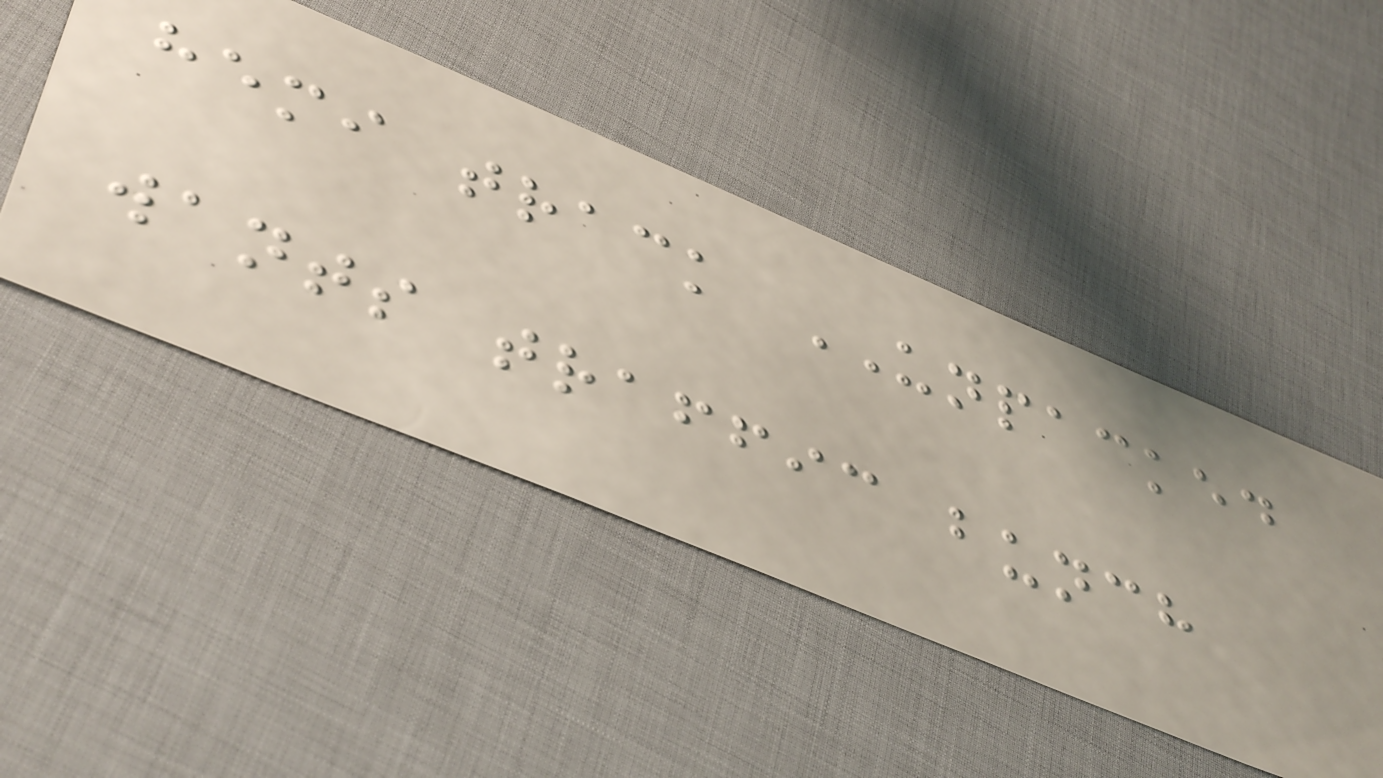hemi track UNPACKED
wants traffic bunch
